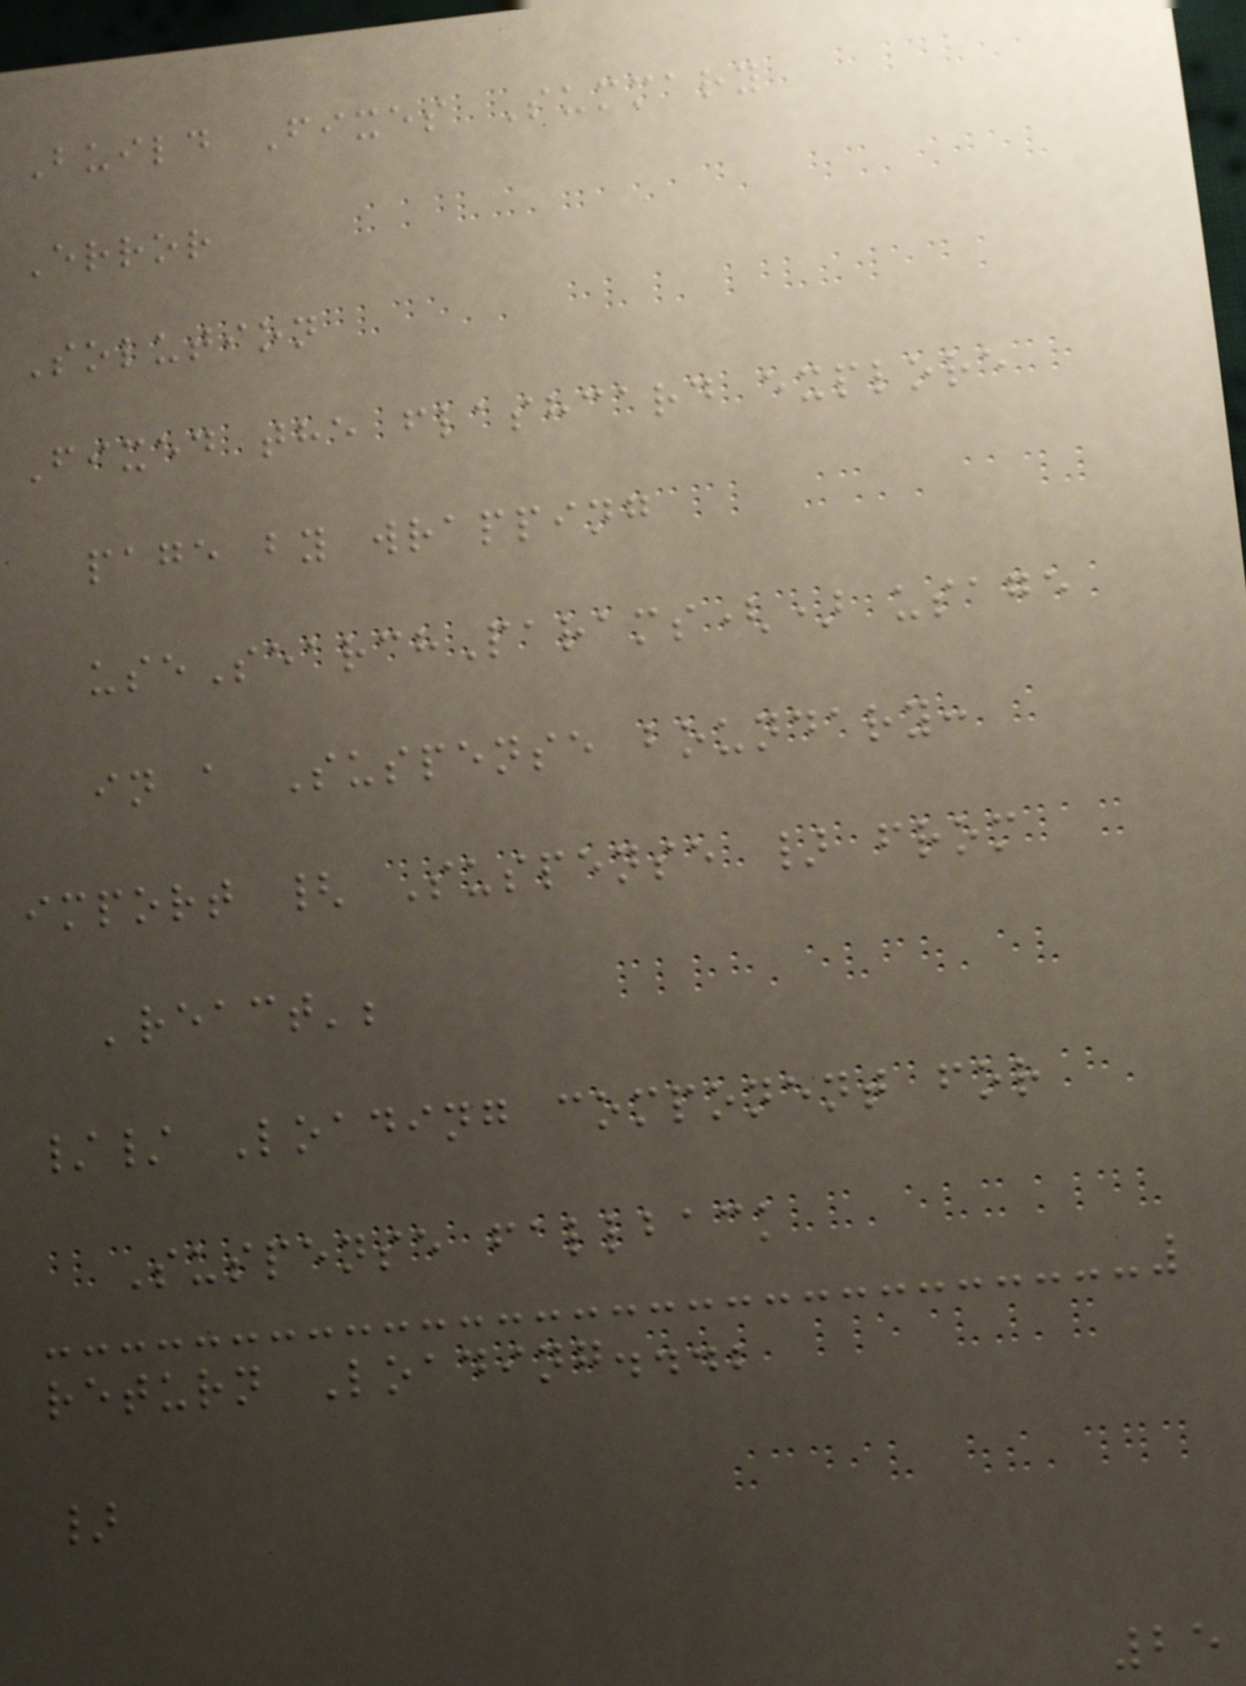Build Fixes Summary
Error
Solution
Fixed the flashcard explore
page by wrapping
useSearchParams() usage
in a Suspense boundary:
import { Suspense } from
'react';
// Loading component for
Suspense fallback
return Loading...;
}
25
